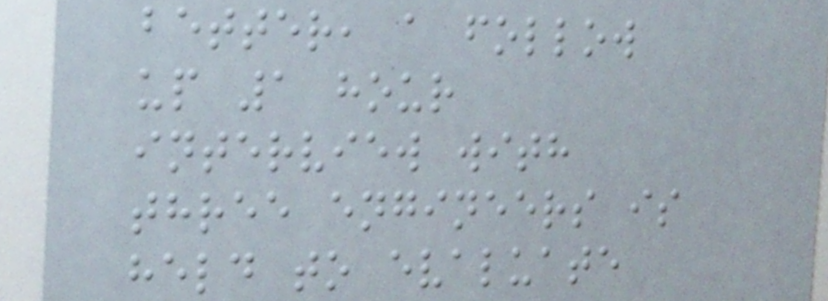better, a follow
up 1 hour
interview with
three engineers is
held to evaluate
